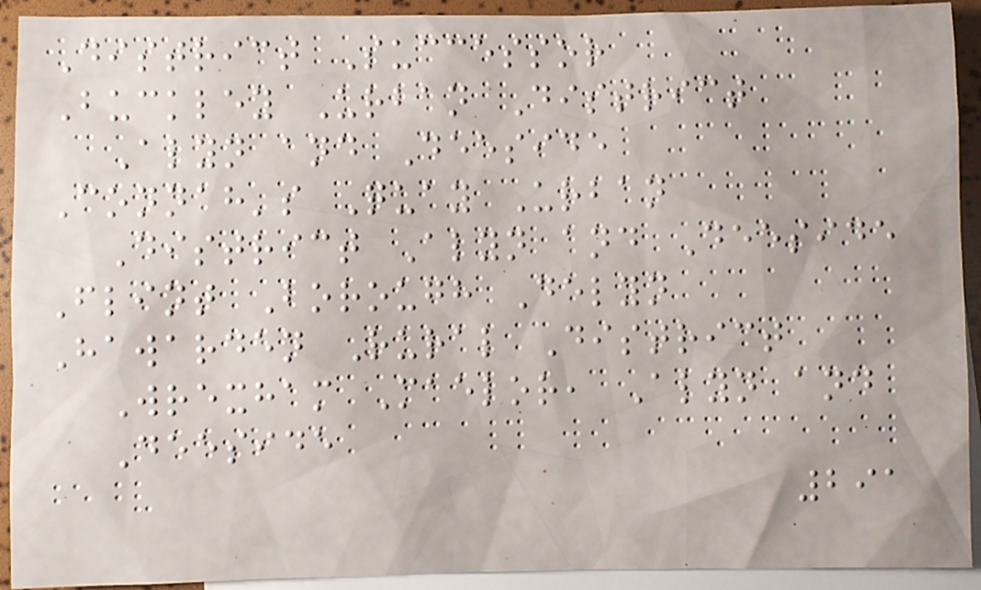District Successor
Buckley Urban District
Alyn and Deeside
Connah's Quay Urban
District Alyn and Deeside
Flint Borough Delyn
Hawarden Rural District
Wrexham Maelor, Alyn and
Deeside
291
